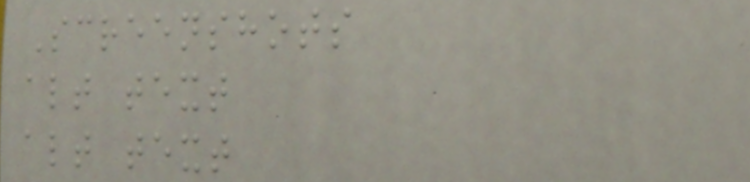Screenshots
alt text
alt text
